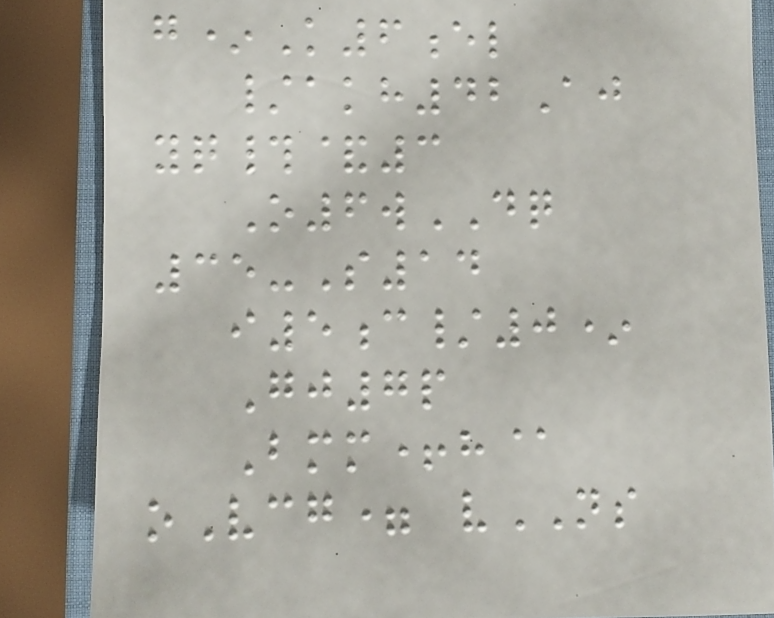g*K6el
/akh42Aj
yq#&3
O6wDQ
35-S14
i5c/0*
Gj7p
Bmm+h@
oVcg= vNS
